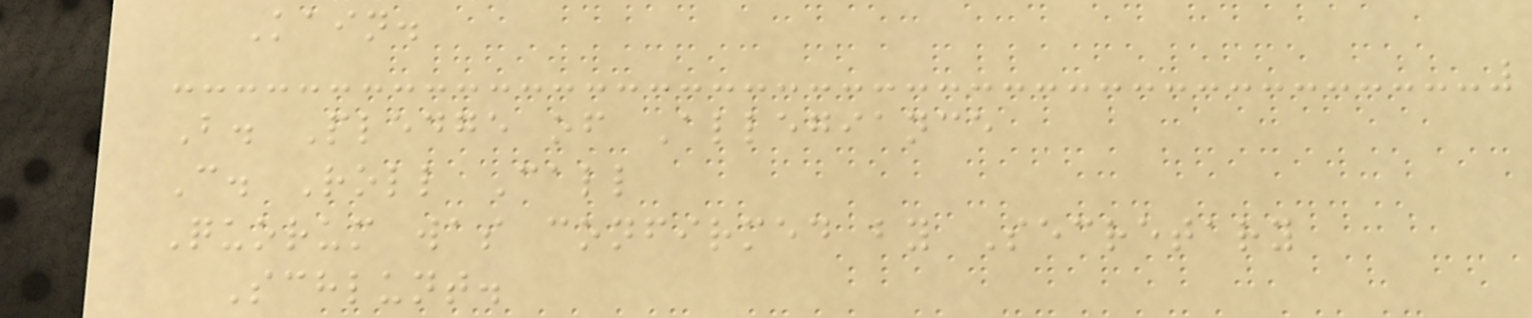Kain.
B. Pledge of Allegiance
C. Roll Call
Quorum was confirmed by Secretary
Schlunt.
